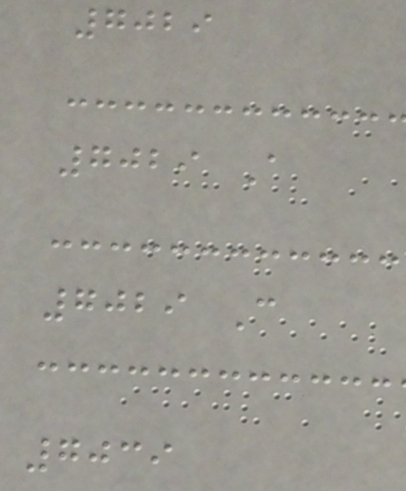7029
7029 A
7029 C
7039
